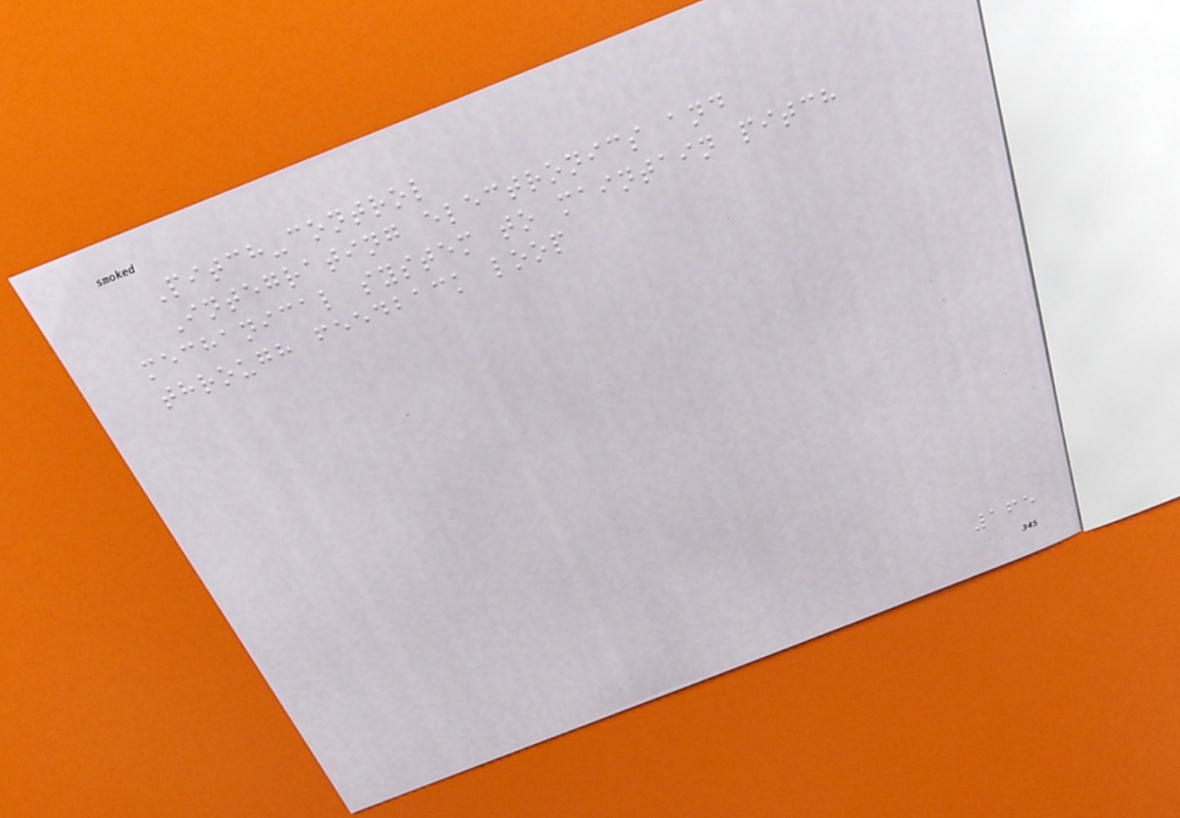Pitch-control
Integrating electronics and
mechanical system to maintain pitch
through feedback loop
165
